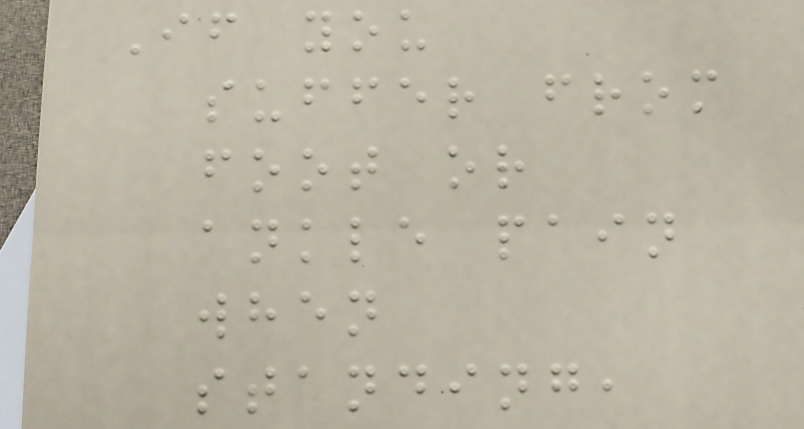If you
suffer from
foot or
ankle pain
when
standing,
